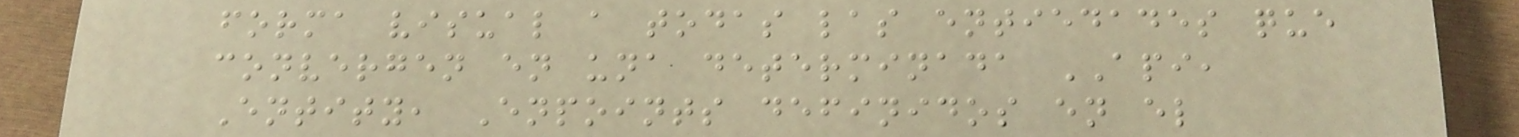forma visual a todas las entiedades que
convergen en una determinada API,
Entity, Enpoints definidos en el
